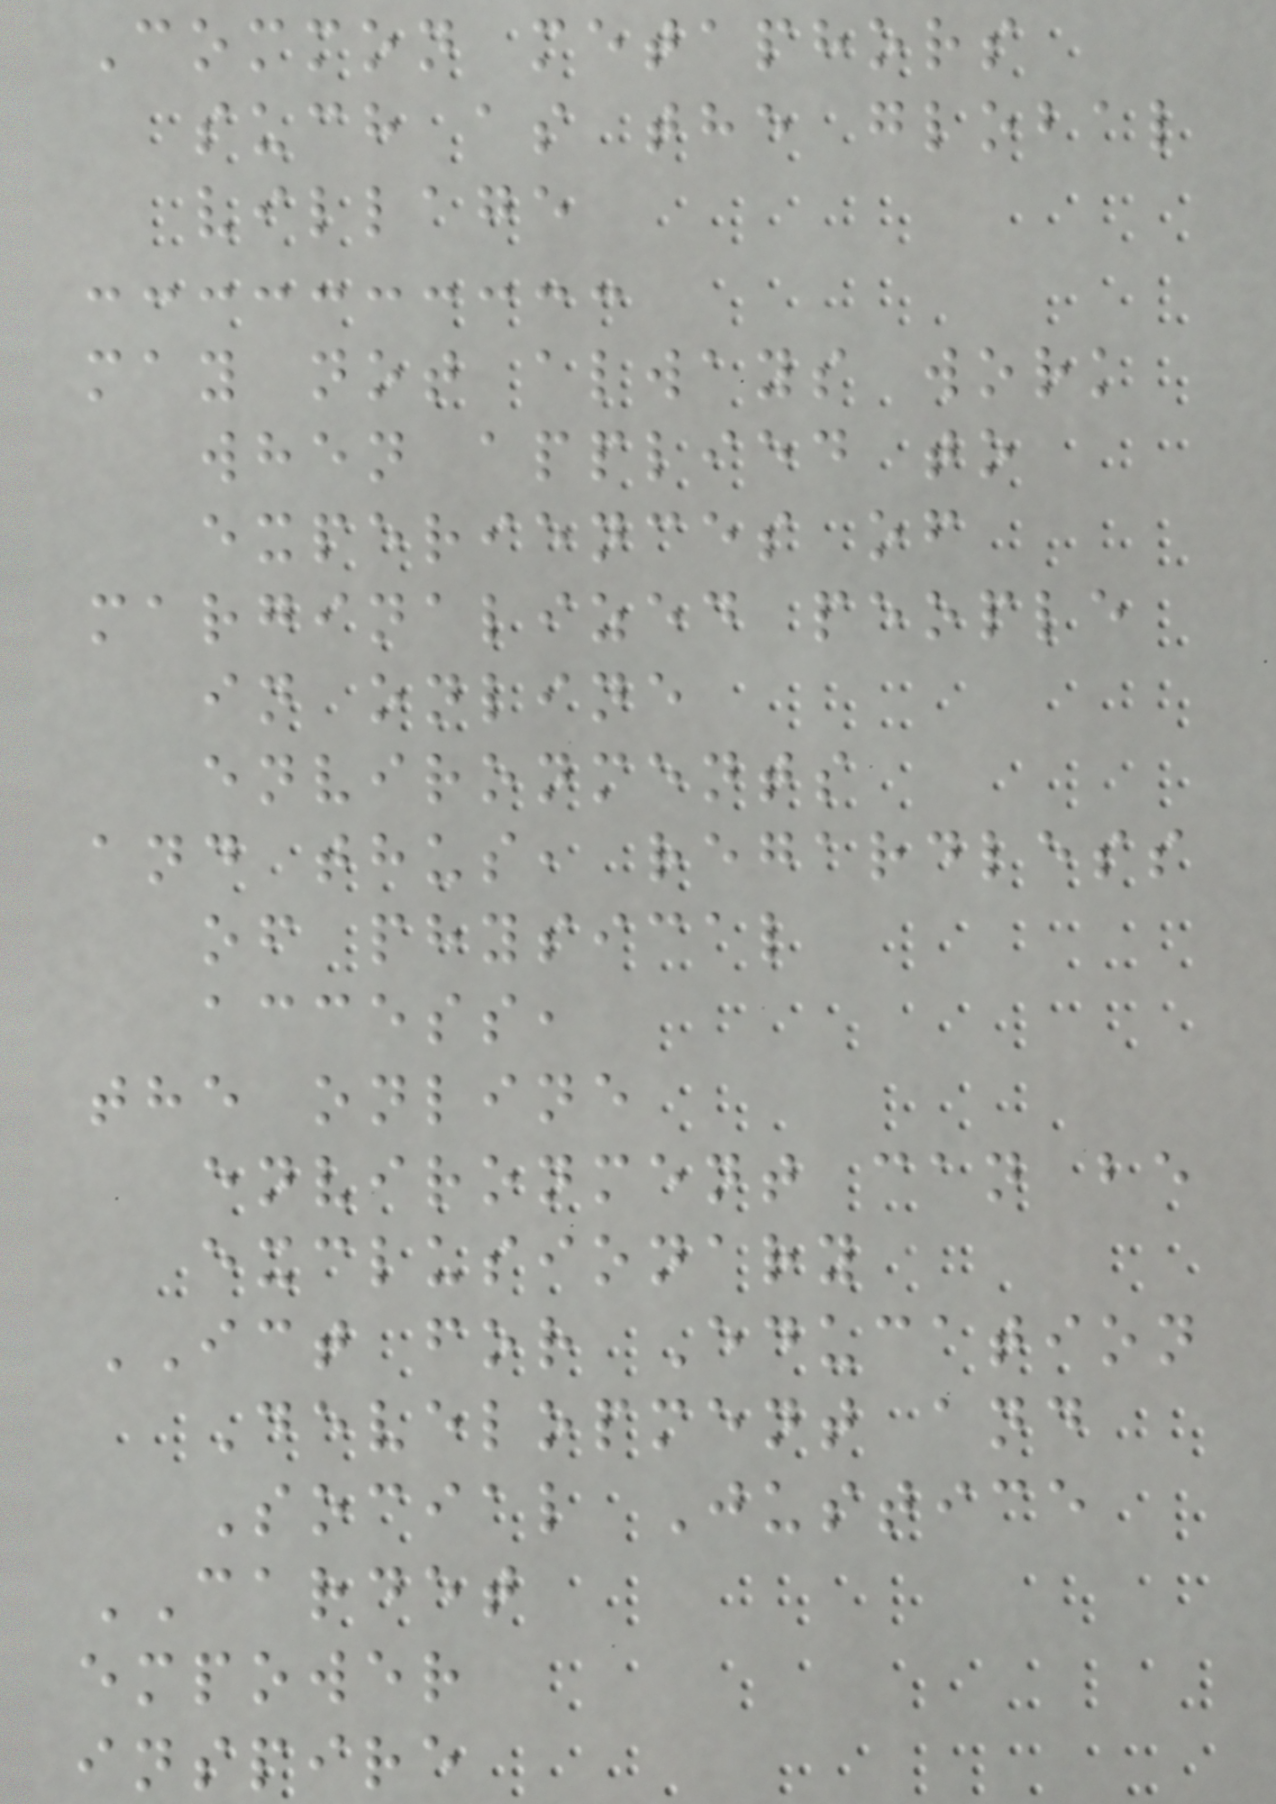Common metaphors
such as the global
village
may not always work
when applied to
experiences of
marginalized people
in online
environments
and thus, regardless
of physical
access,
the online
environment can be
exclusionary
ICT for Education
Development and
Social Justice
CARDET
empower
inspire
